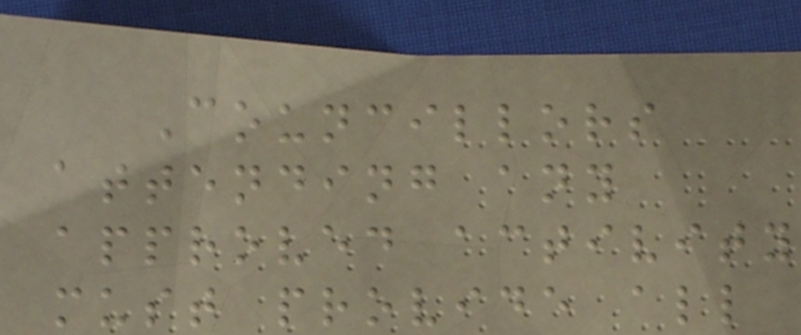Councillors
attending any
approved activity
must provide all
